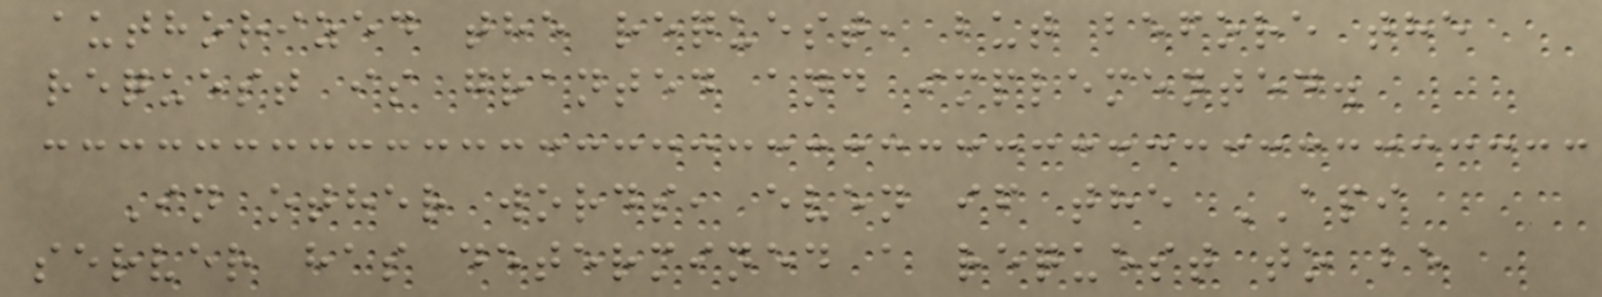authorized the request, but before the
request is granted and implemented.
In other words, even if the API
server has determined a request to be
